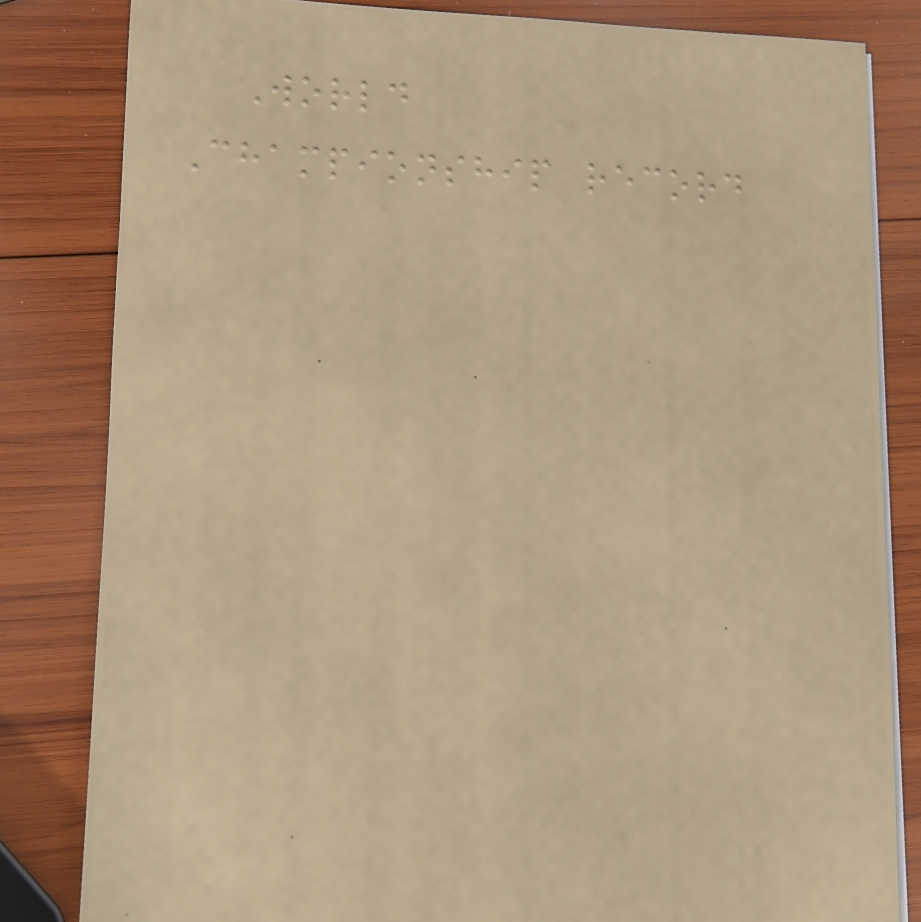World
Championship record
